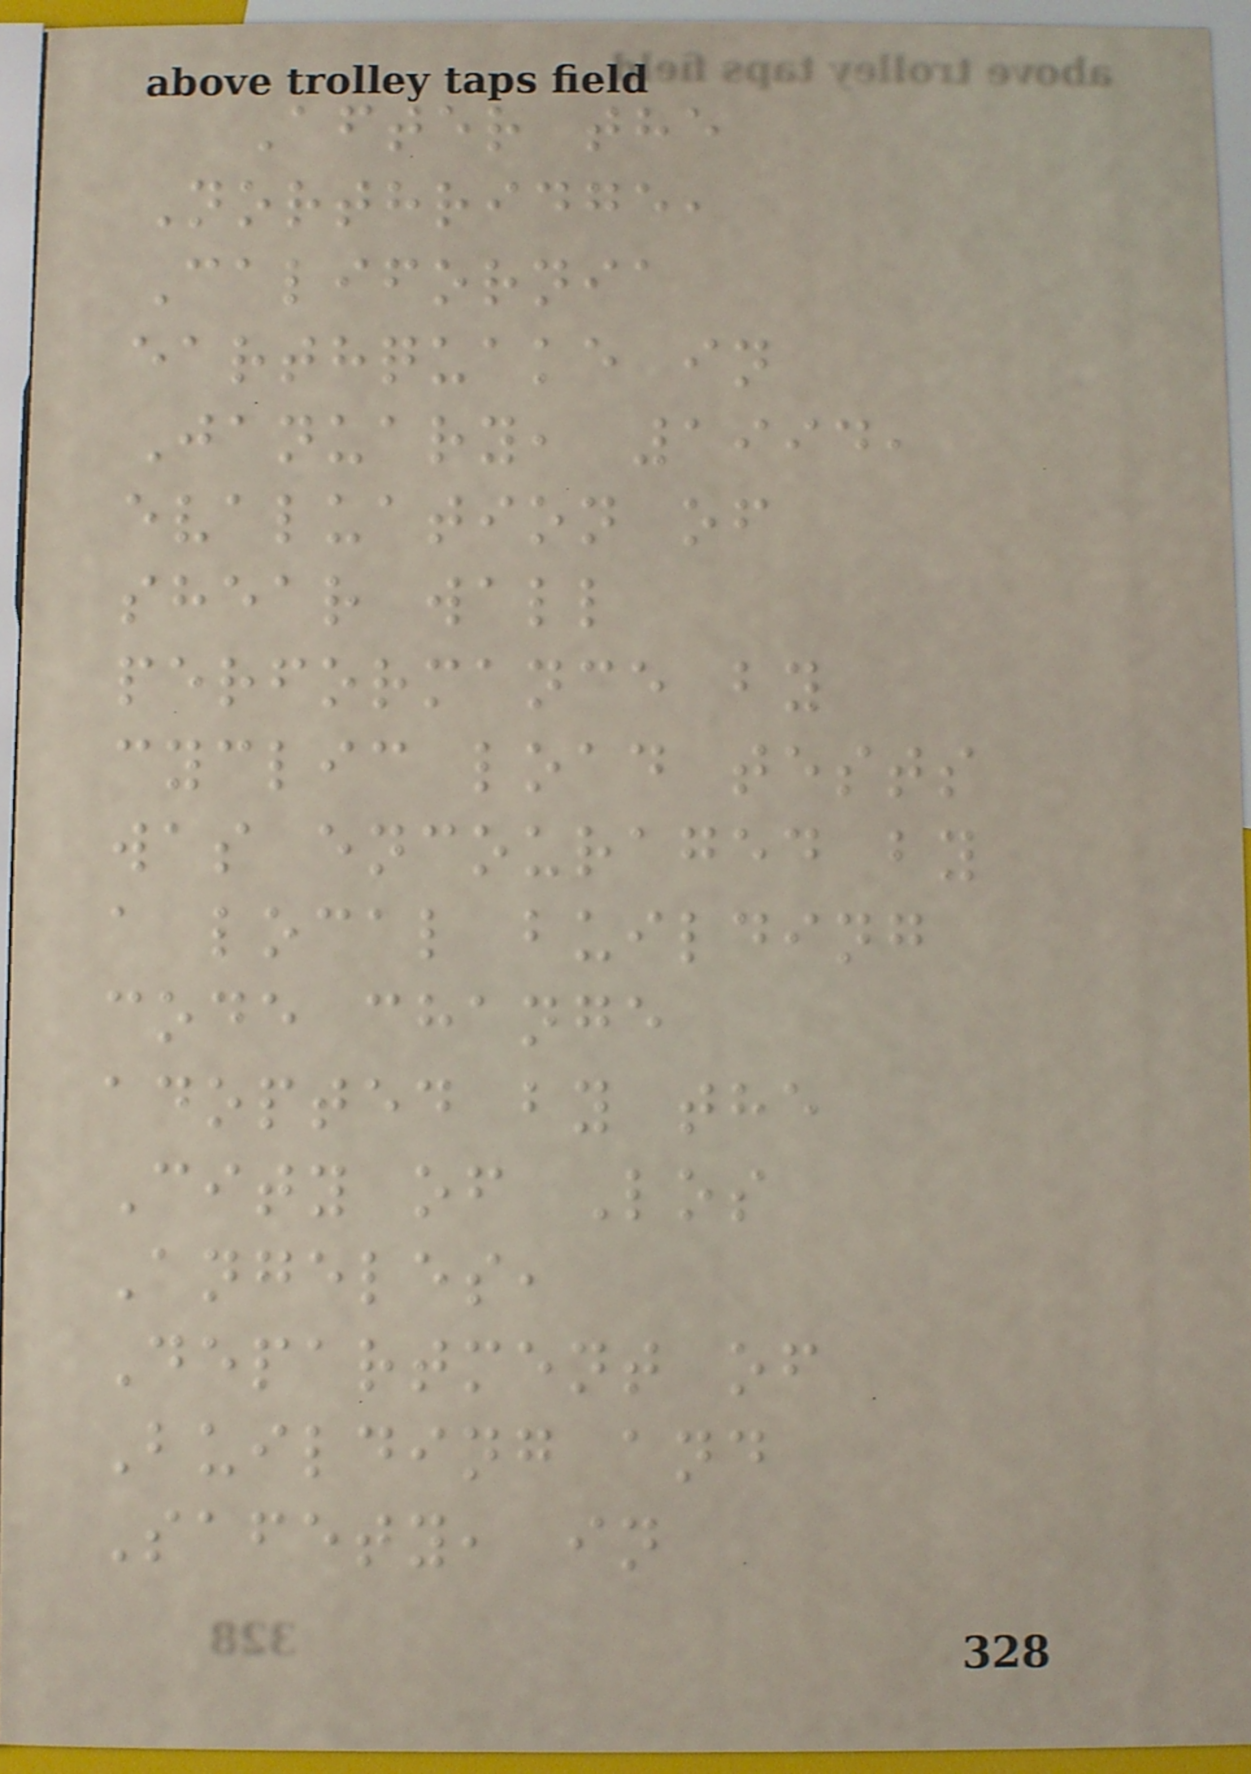After the
Northridge,
California
earthquake in
January, 1994,
evaluation of
shear wall
performance by
cyclic load tests
was encouraged by
a local building
code change
adopted by the
City of Los
Angeles,
Department of
Building and
Safety, in
